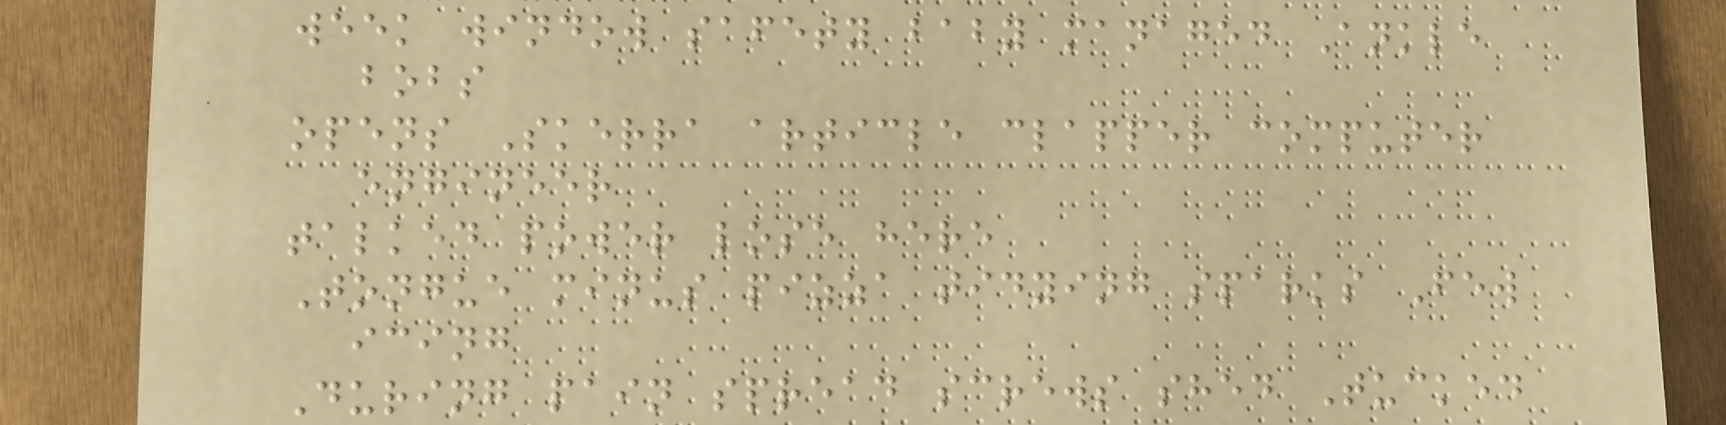week window safety baby managed Ankle
bobs
opens Skerra article clapper computer
engineer
talked power lose here
Tongue minus pizza tidying sparks Few
icing
During pain spread screws shed Tucked
